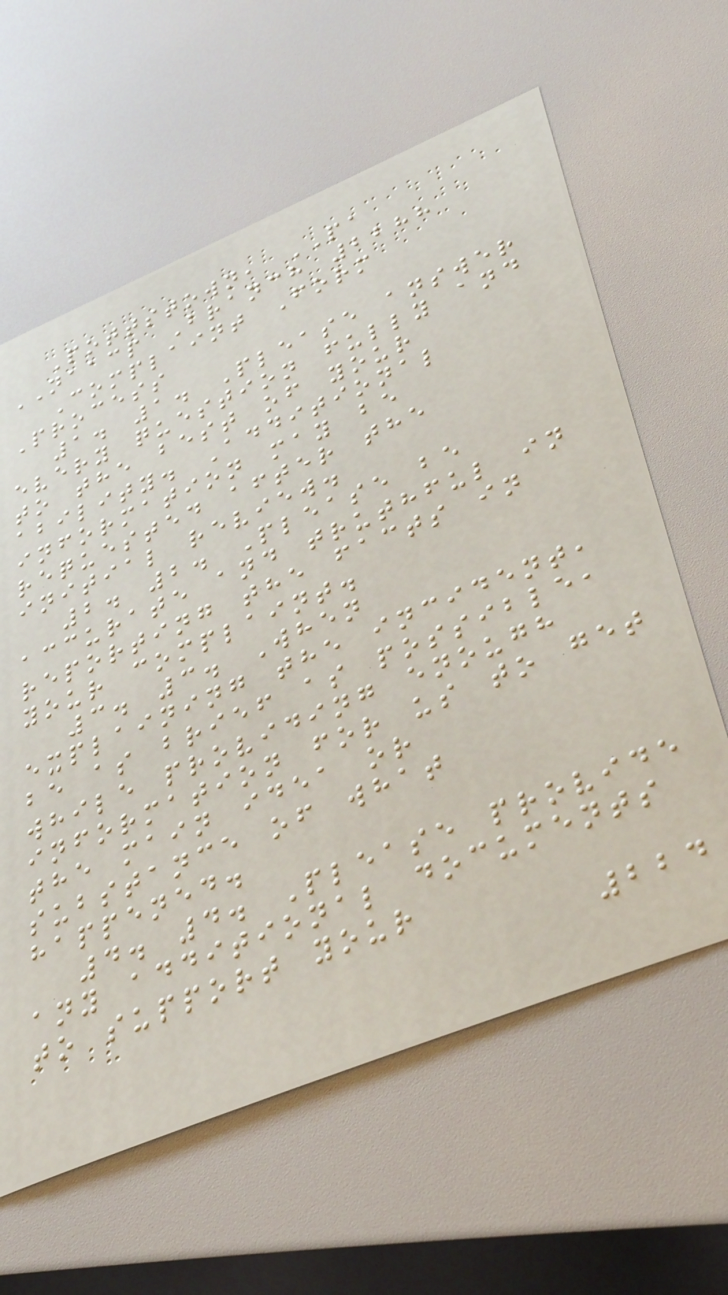Pottstown, PA
NAACP Branch 2288
Complaint Form
Process
1. 1. Please answer
every question fully and
to the best of your
ability. Additional
information may be
requested after the
initial review.
2. 2. Please be
accurate and truthful in
reporting the facts in
your complaint.
3. 3. When
explaining the incident,
be as brief as possible,
while providing enough
information for us to get
the main idea or
substance of what
happened.
4. 4. Please provide
any additional documents
to support your
224
